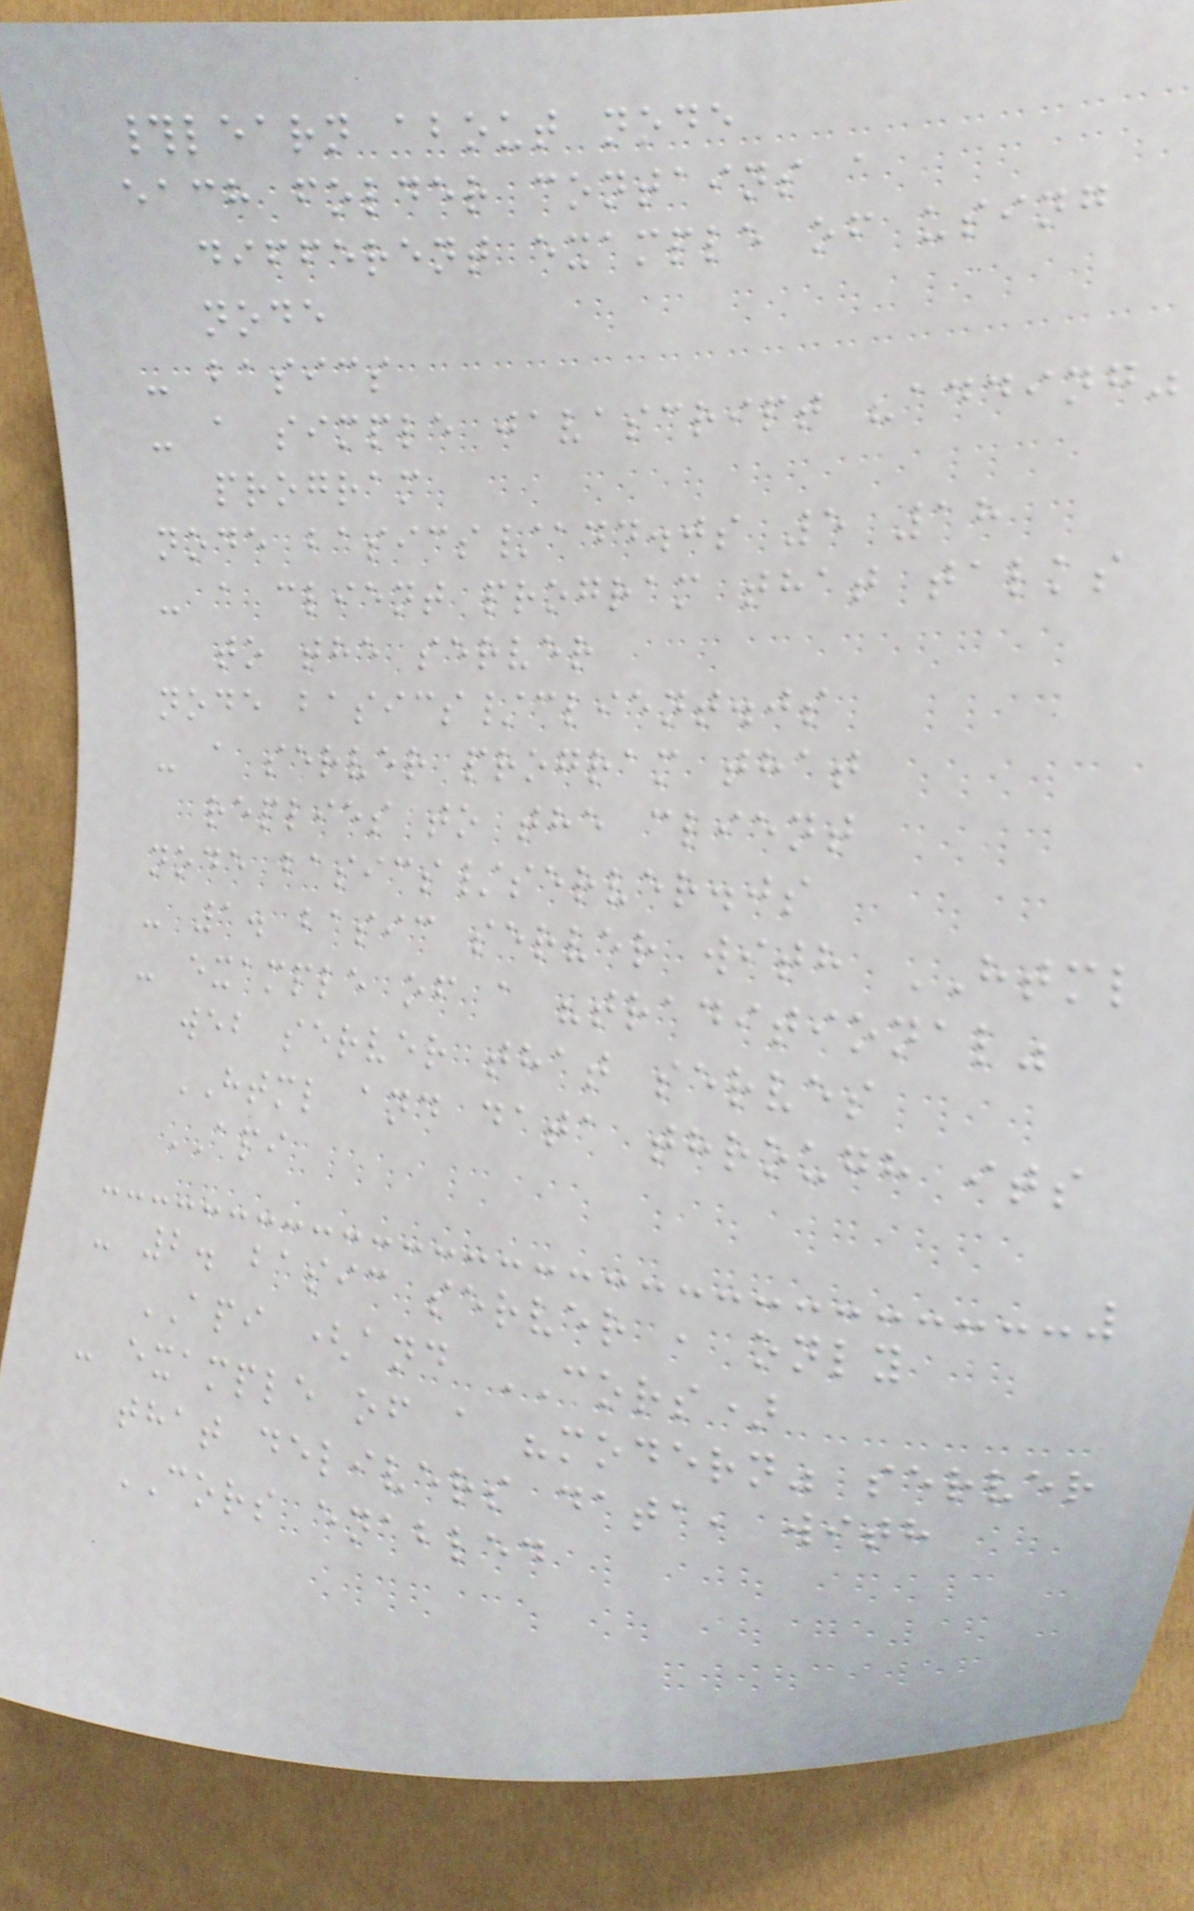#learn about node
each folder contains a
different example of using
node
- basics
- a simple javascript "adding"
program
node basics/add.js 5 18
- a client program that talks
to the server
node basics/client.js
- a server program that
replies to the client
node basics/server.js
- 1. basic server with HTML
- example of a "traditional"
web server that serves
HTML and data through its
API
- 2. basic server , only
API (and CORS)
- example of a "modern" server
that delivers data, with
CORS enabled
